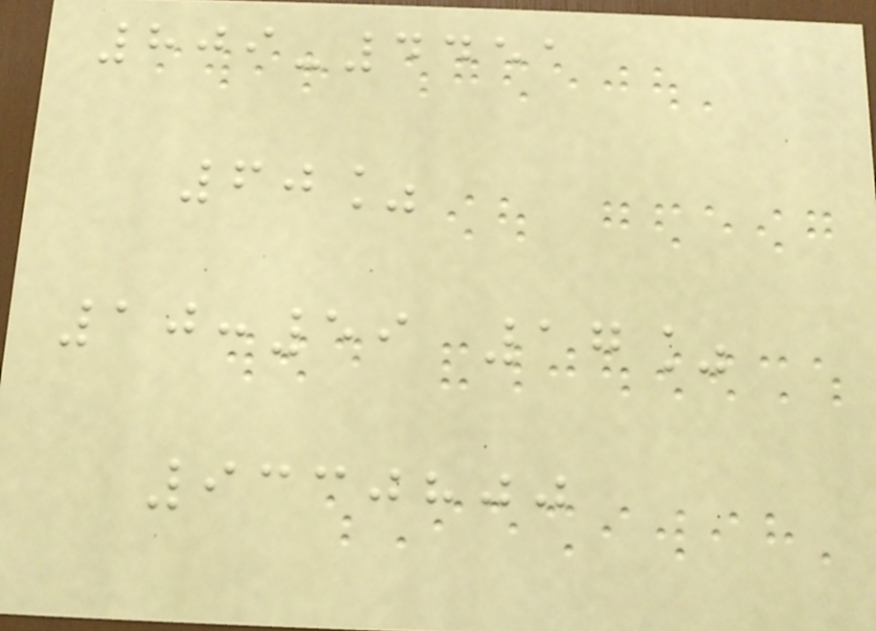809-4451
60%
10:59 17%
9330800
